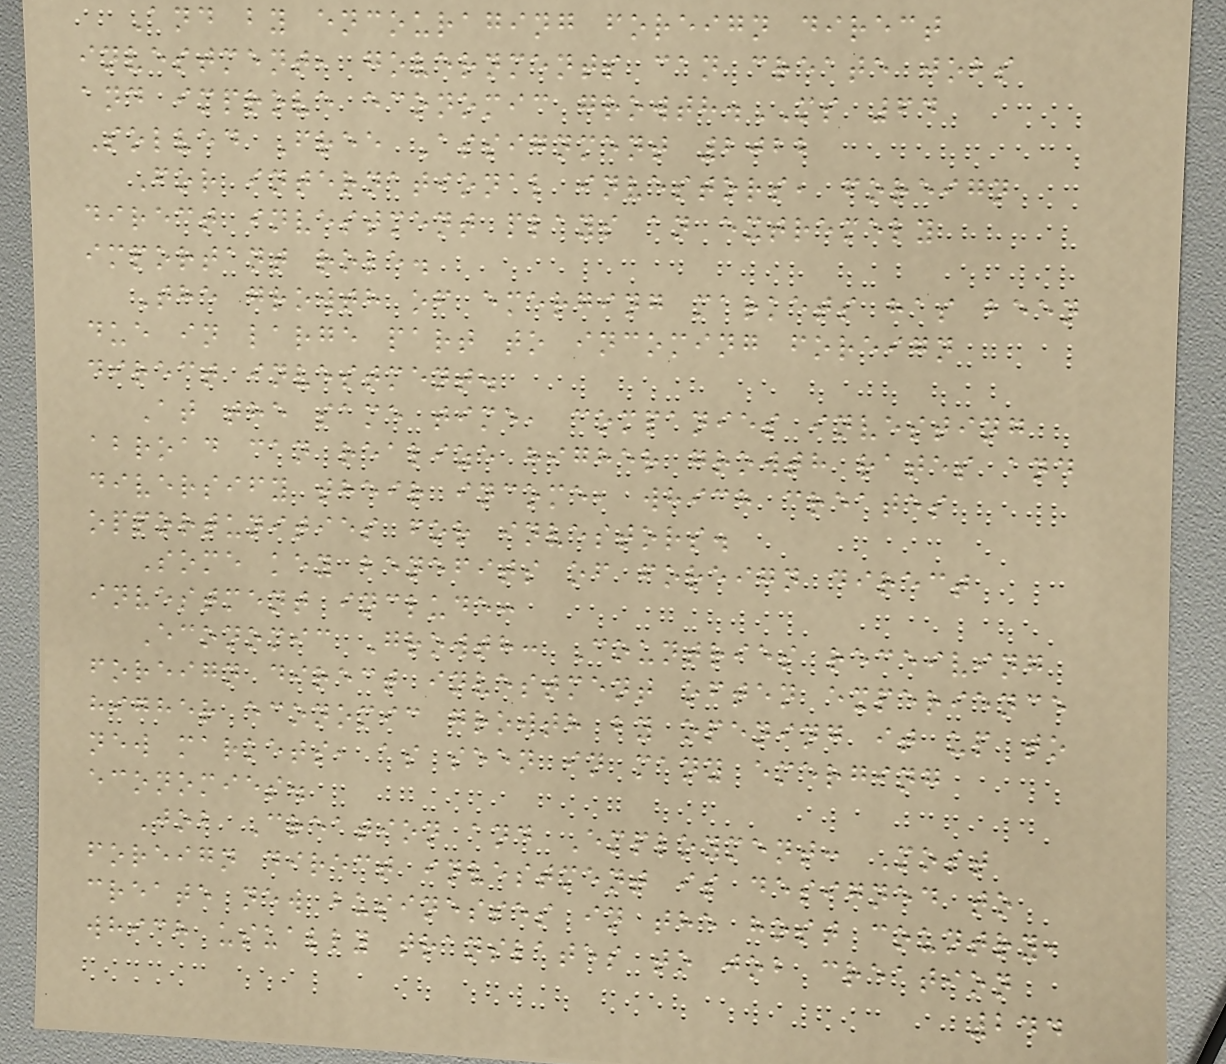And by encouraging foreign direct
investment, governments can create jobs
and improve economic growth.MS 64
Solved Free Assignment 2022
For international investors, foreign
direct investment plays an extremely
important role.
The growth of emerging markets has been
due in large part to incoming foreign
direct investment.
At the same time, companies investing
abroad can realize higher growth rates and
diversify their income, which creates
opportunities for investors.
Some key benefits of foreign direct
investment include:
Economic Growth: Countries receiving
foreign direct investment often experience
higher economic growth by opening it up to
new markets, as seen in many emerging
economies.
Job Creation and Employment: Most
foreign direct investment is designed to
create new businesses in the host country,
which usually translates to job creation
244
